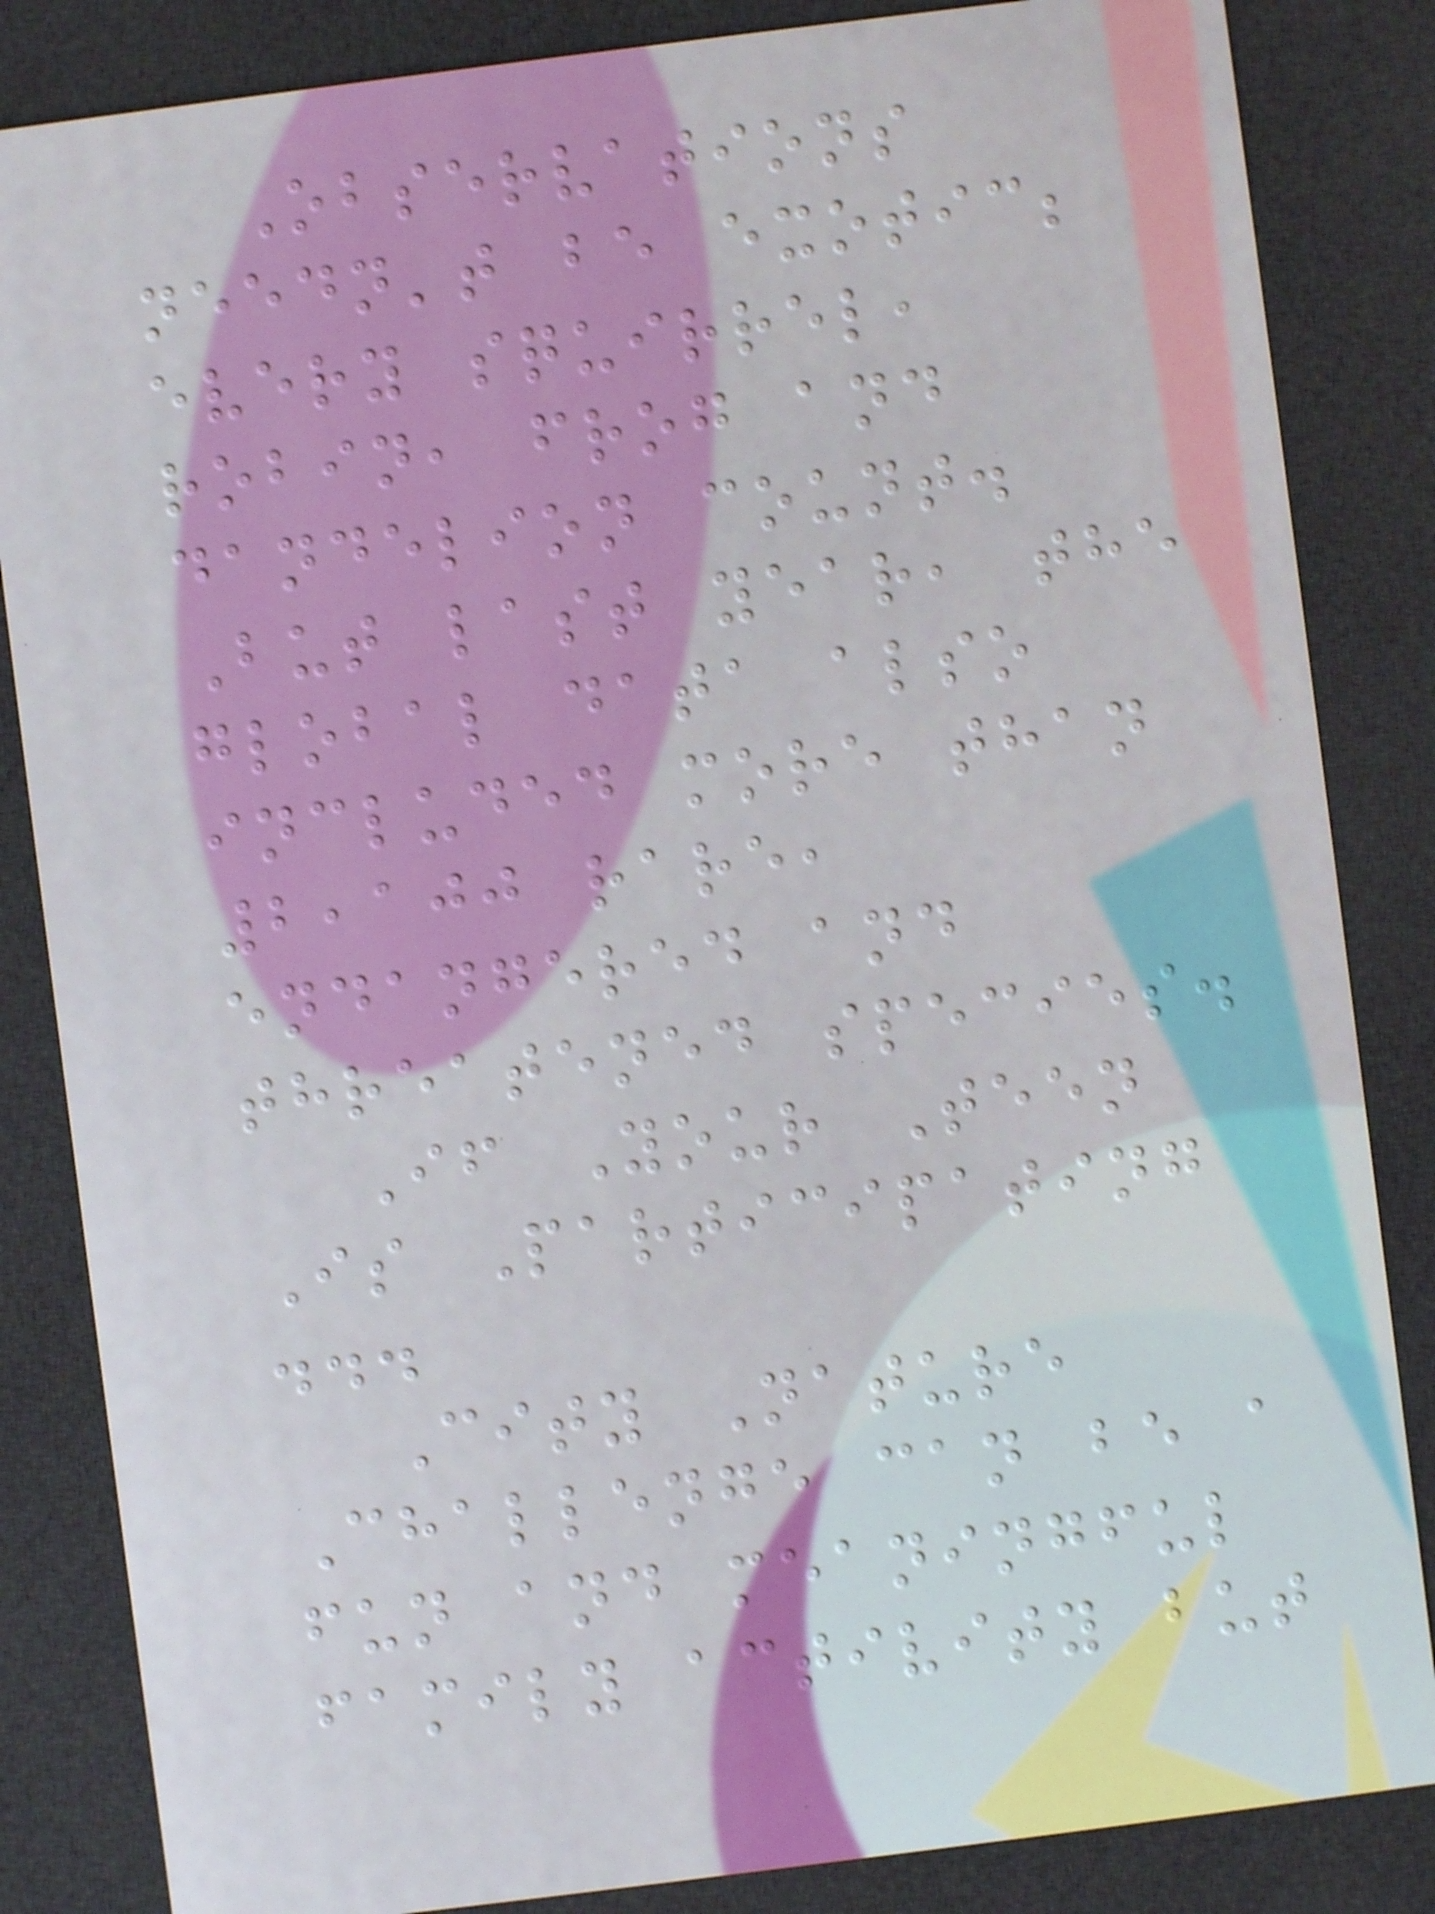Observations
needn't be exotic;
every squirrel,
robin, frog and
dandelion count.
But last year, the
global data also
included more than
2,100 rare,
endangered and
threatened species.
If Your Teen
Is Participating
...
City Nature
Challenge can be a
fun and meaningful
family activity but
